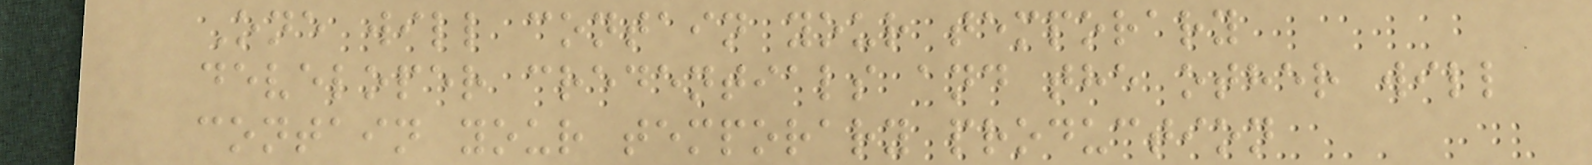One will contain your temporary
developer credentials and the other will
contain your temporary production
